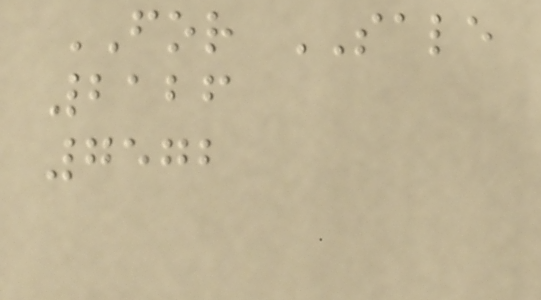FOR SALE
2126
7572
